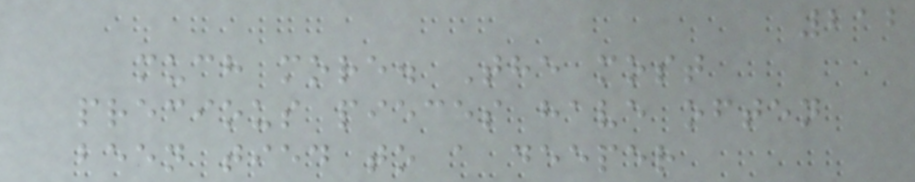212
much more. The most
precious pieces have often
been tied to a deeper
